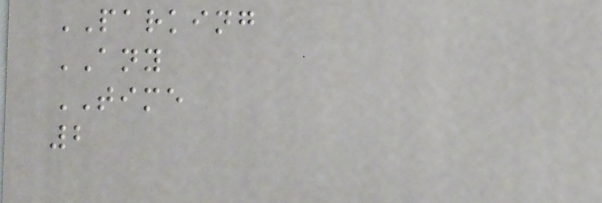PARKING
ANY
TIME
2
